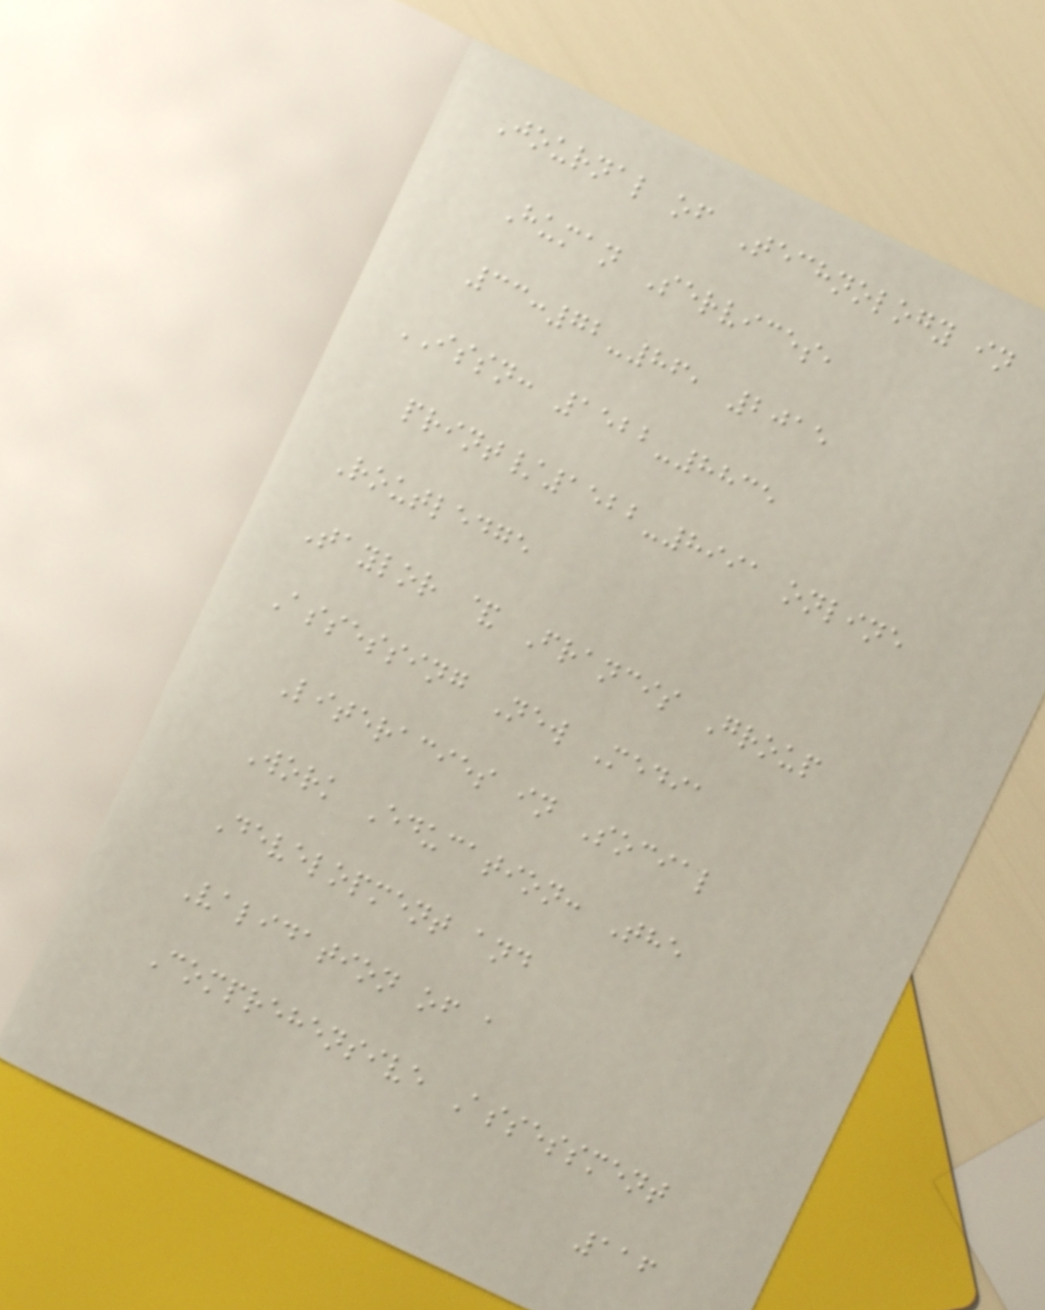Journal of Technology in
Human Services,
33:72-86, 2015
ISSN: 1522-8835
print/1522-8991 online
Routledge
Taylor & Francis Group
Assessing New Media
Literacies in Social
Work Education: The
Development and
Validation of a
Comprehensive Assessment
116
